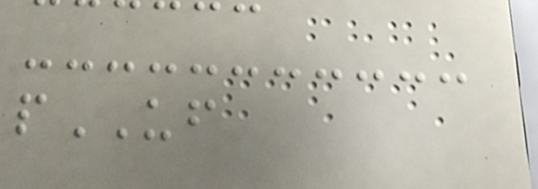pUF
